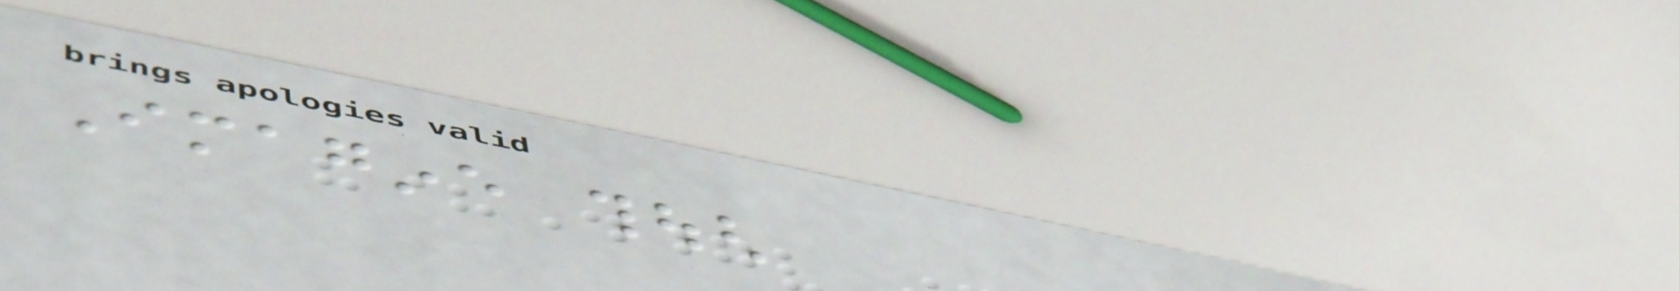Imagine though
